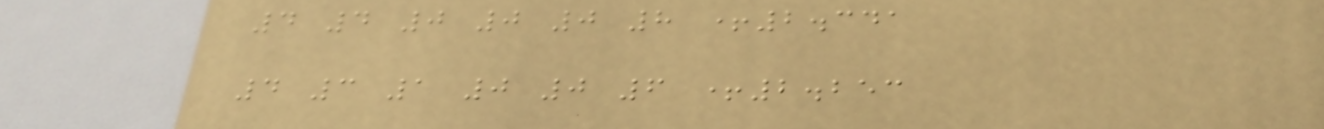4 4 0 0 0 8 +2.341
4 3 1 0 0 6 +2.253
